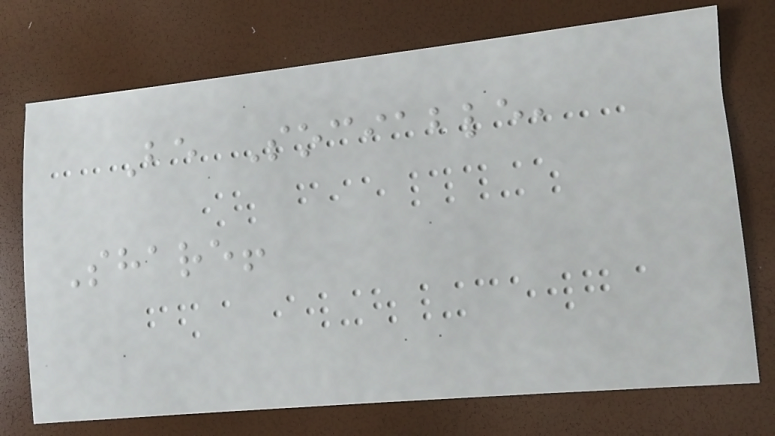Be Sociable,
Share!
